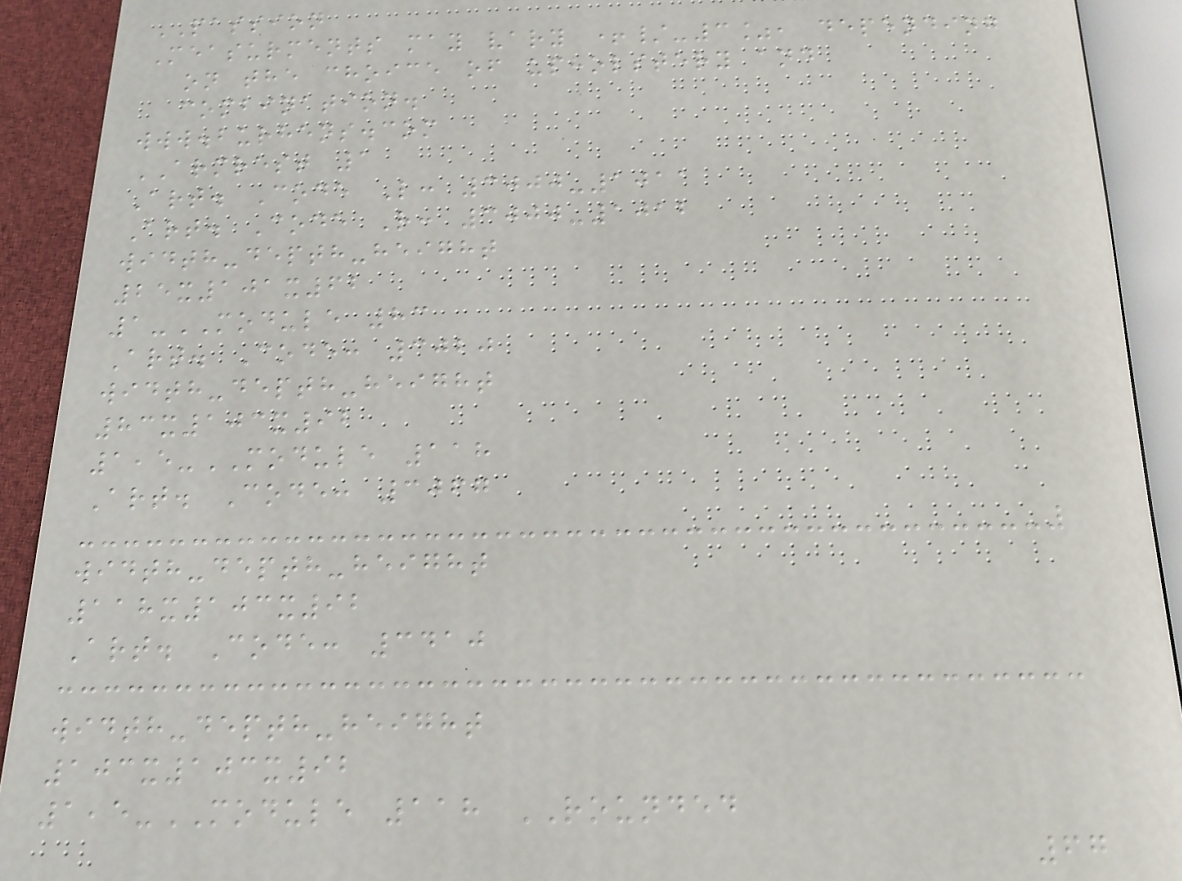PASSION
Measurments may vary +/-3%, depending
on the choice of upholstery and
combination.
www.burhens.com
ARMREST 1
Art. Code L: 3000-1011
Art. Code R: 3000-1012
width-depth-height
25x101x62
1-MODULE 83
Art. Code: 3020
width-depth-height
83x103x92
1,5-MODULE 118
Art. Code: 3067
width-depth-height
118x103x92
Art. Code: 3410
width-depth-height
103x103x92
1,5-MODULE 118 ROUNDED
67
